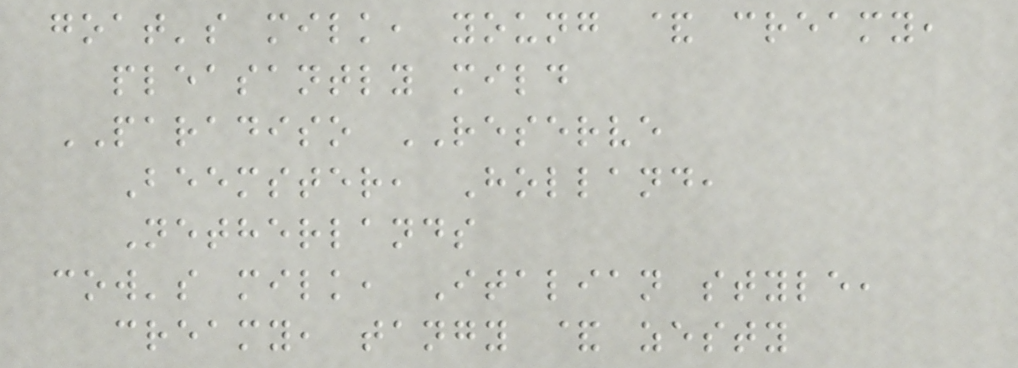goat's milk, young & creamy,
pleasantly mild
PARADISO RESERVE
Beemster, Holland,
Netherlands
cow's milk, Italian style,
creamy, tangy & zesty
